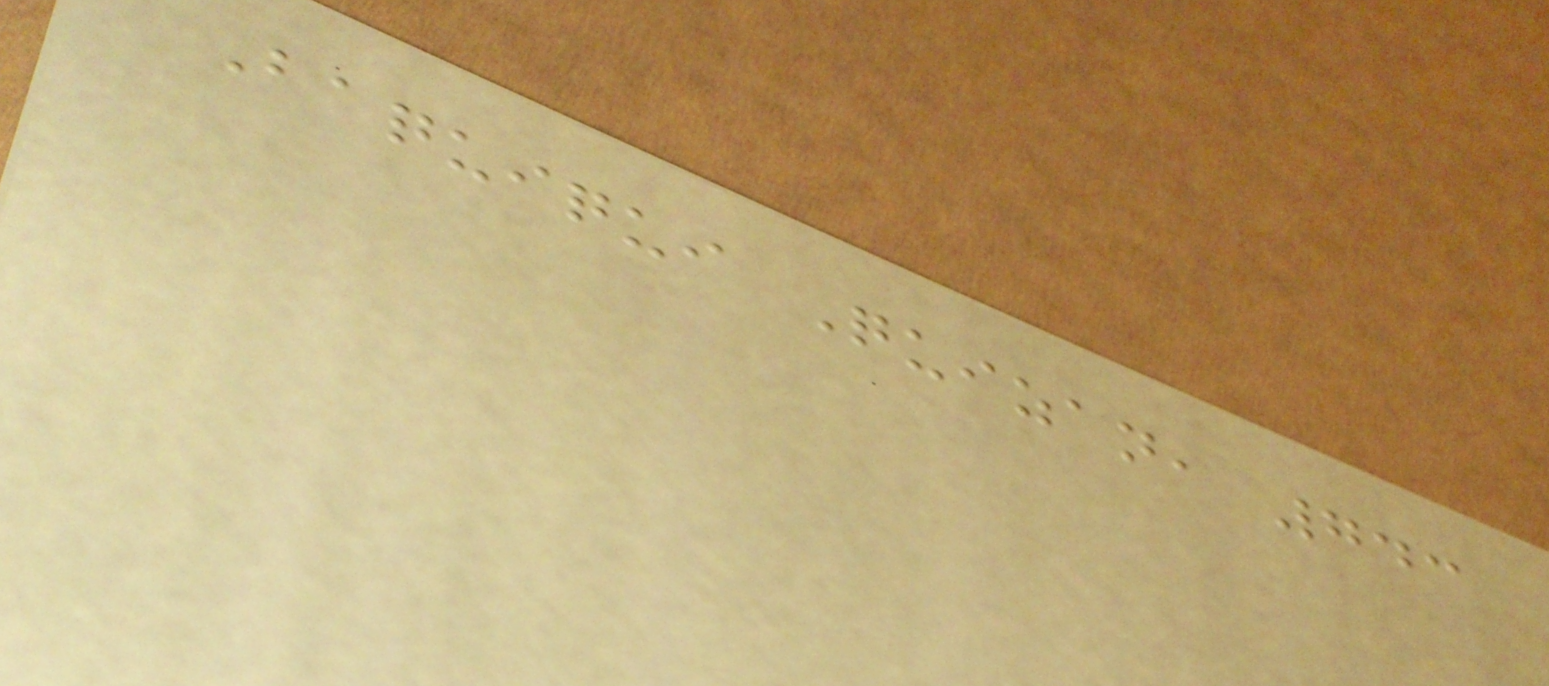Baquiqui Quizan, 743
